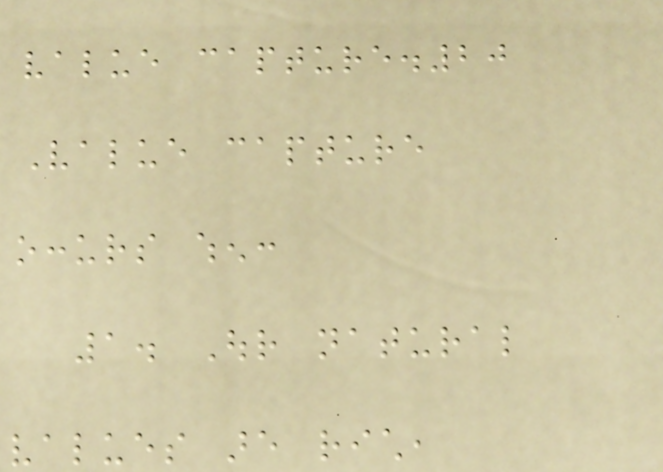value capture.20
Value capture
occurs when:
1. Our natural
values are rich,
